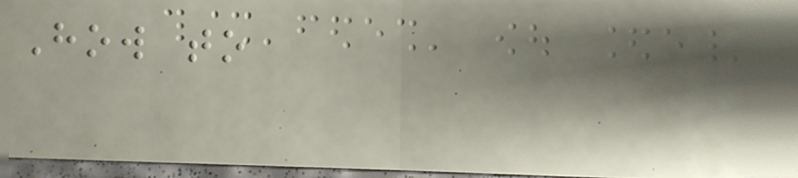How to
